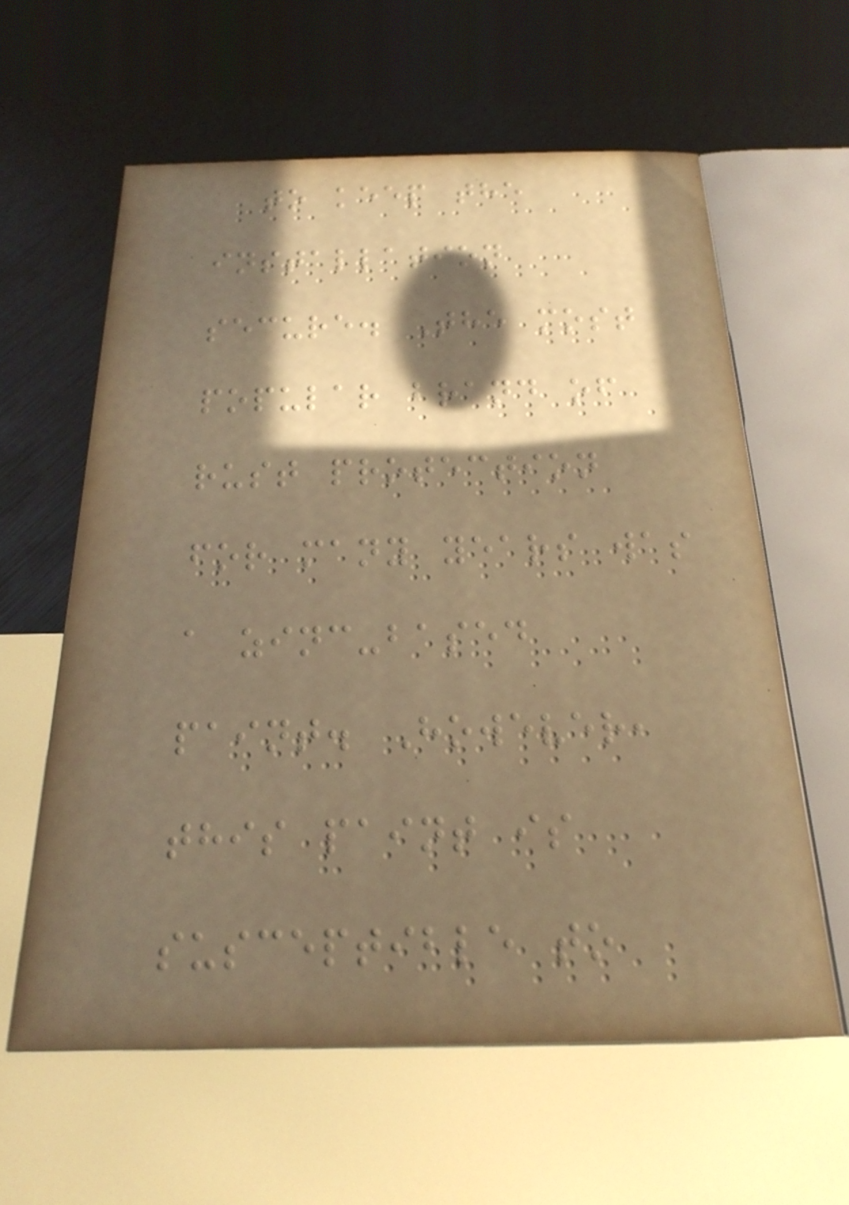to keep the
installation
secure. The most
popular brand of
rust protection
for many years was
a zinc-based
paint. However,
this paint is
susceptible to
